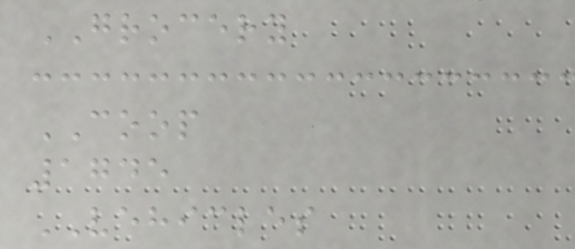GROCERY
COOP
1745
VEHICLES
